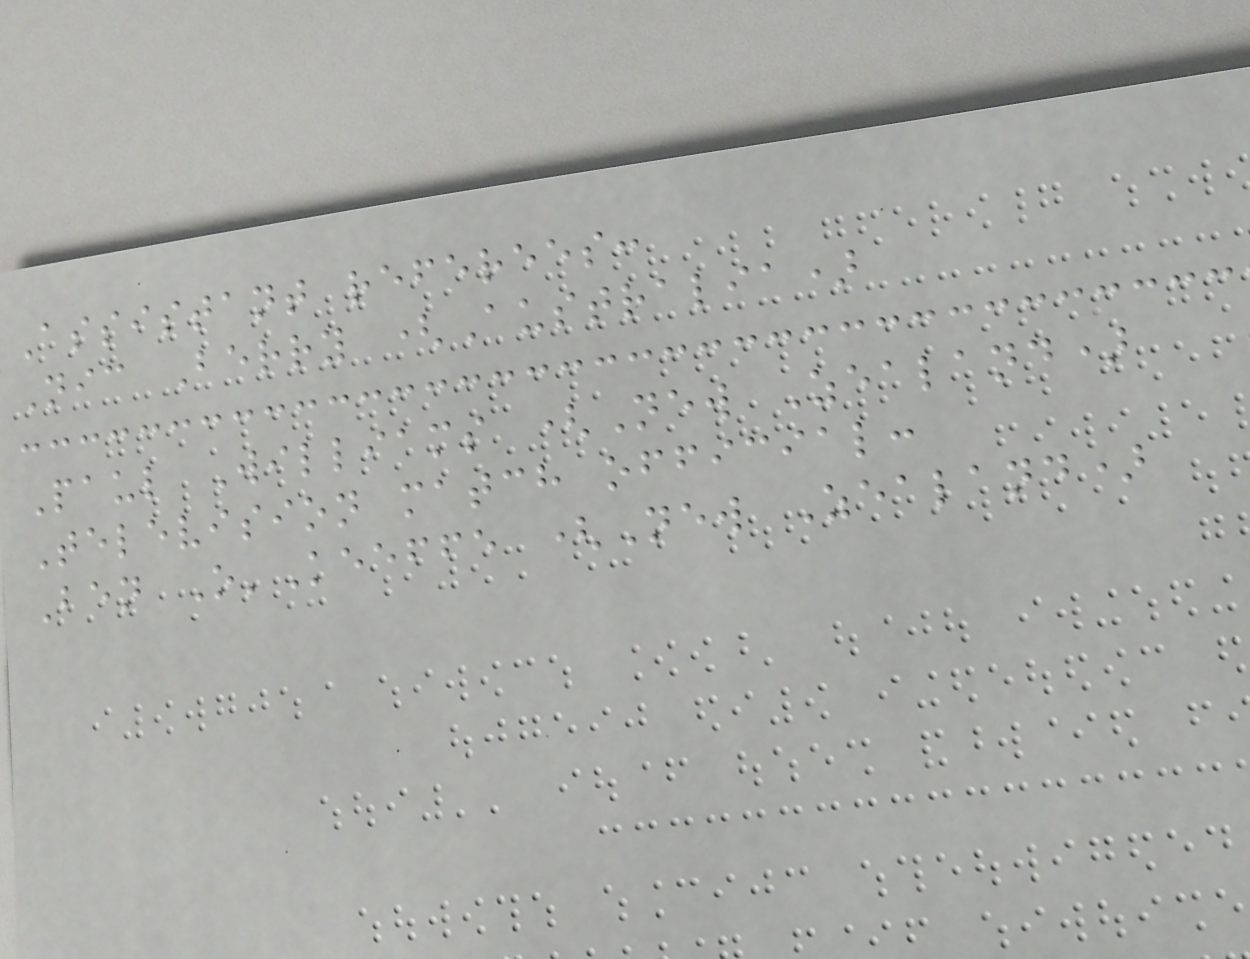Assistant referees:
Nic Berry (Australia)
Paul Williams (New Zealand)
Television match official:
Ben O'Keeffe (New Zealand)
